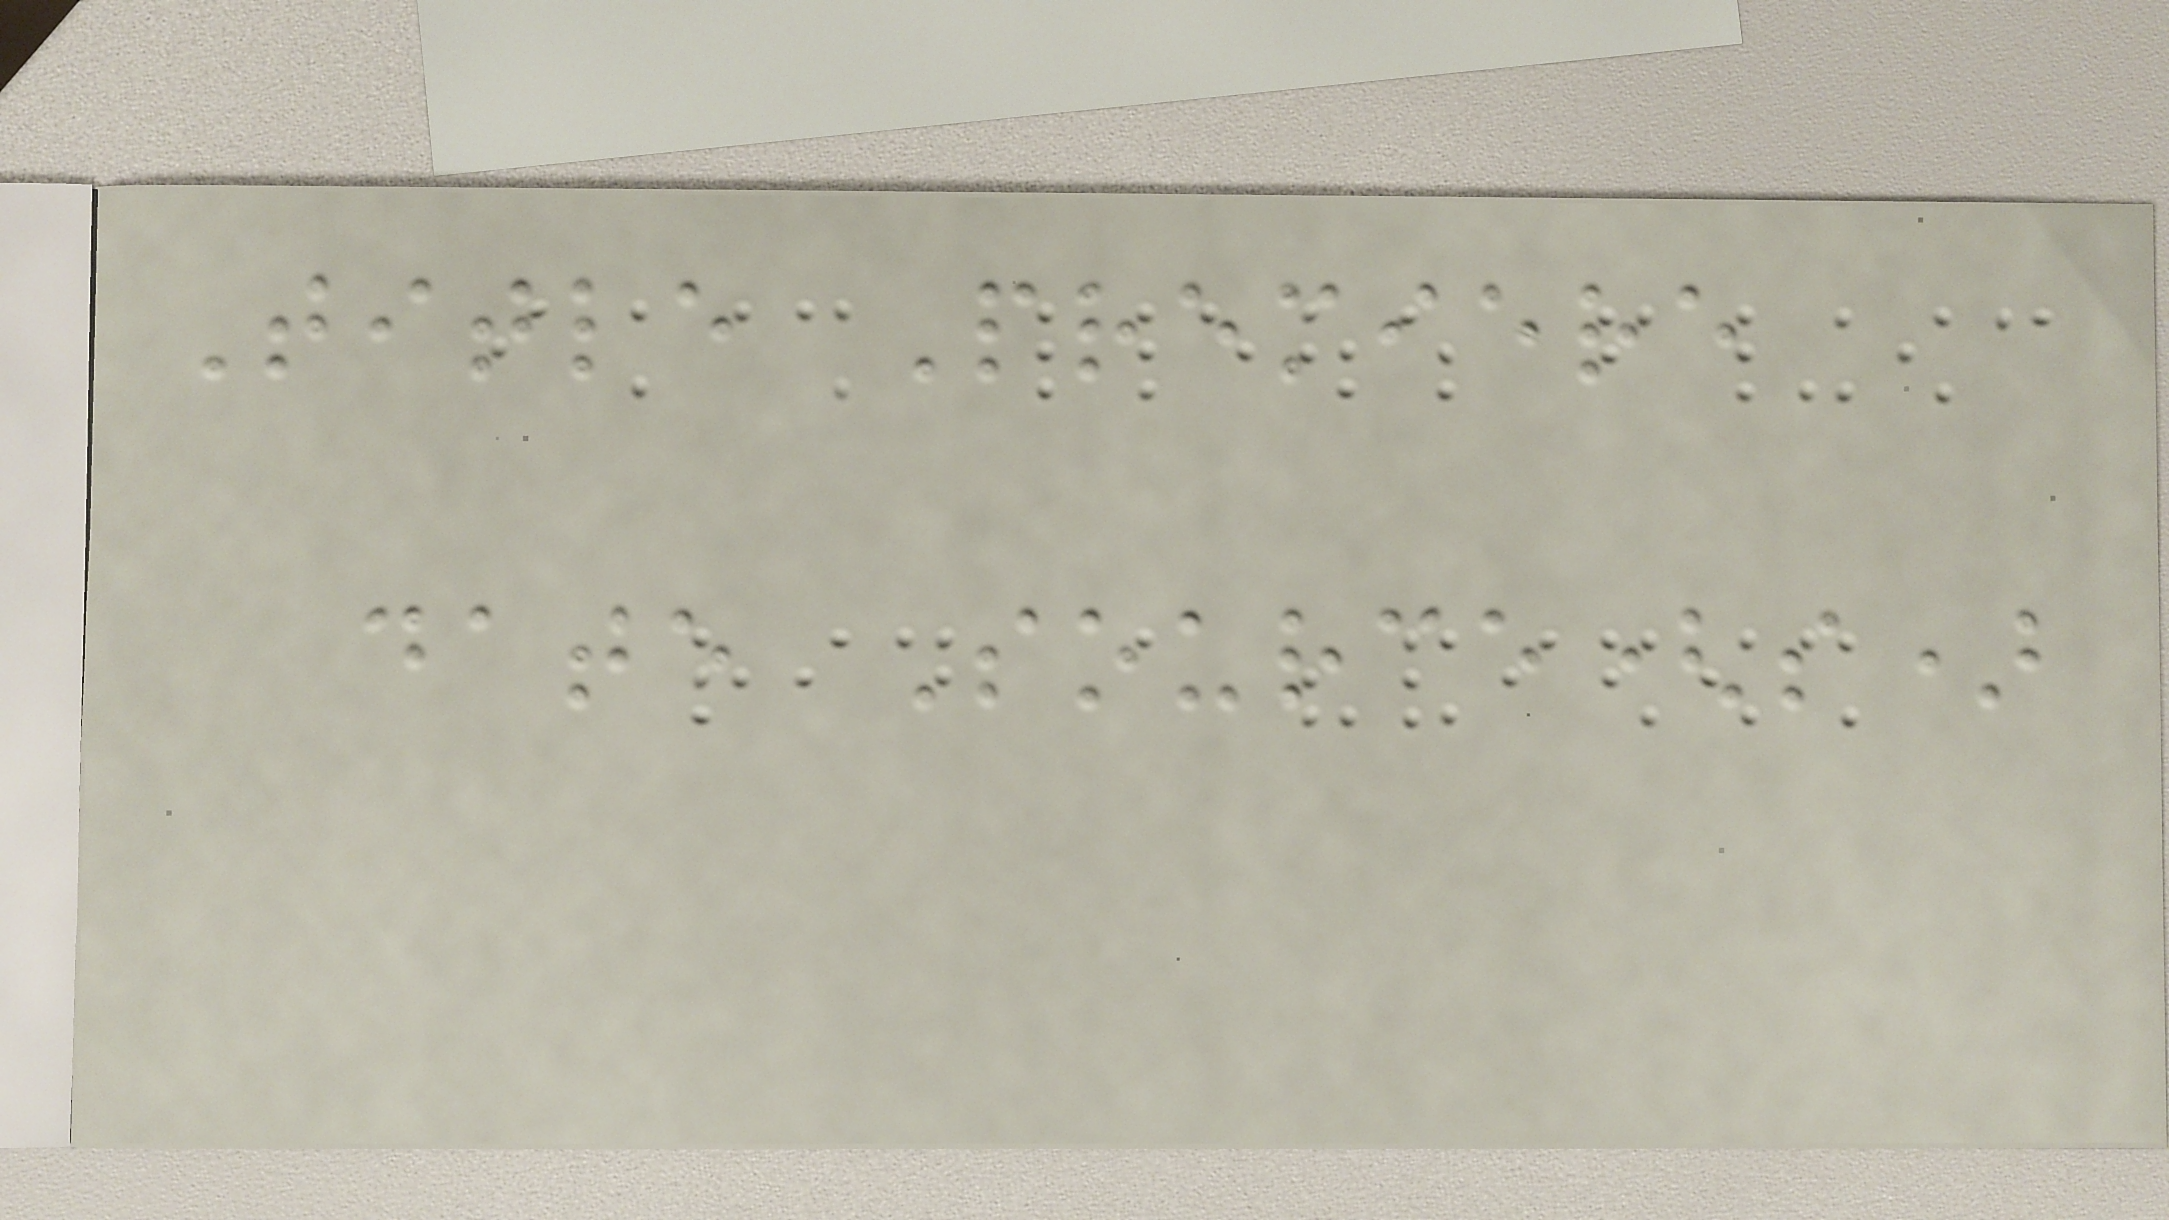Title Premiere
date Source(s)
